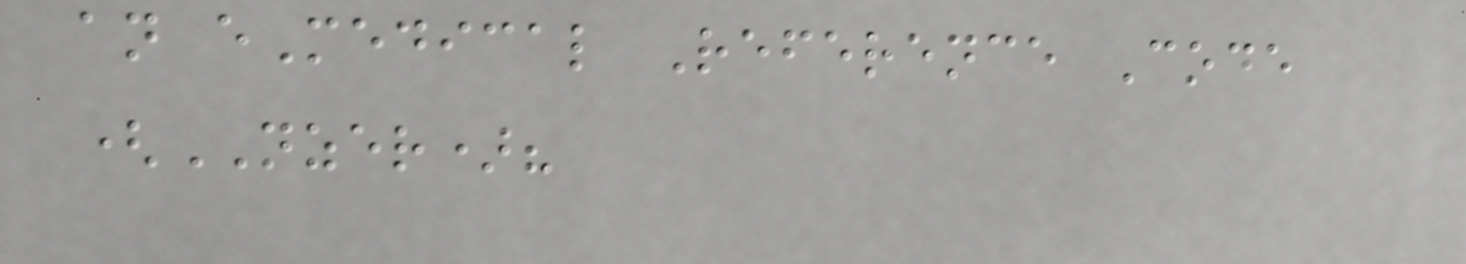an eMedical Reference Code
(NZER)?
